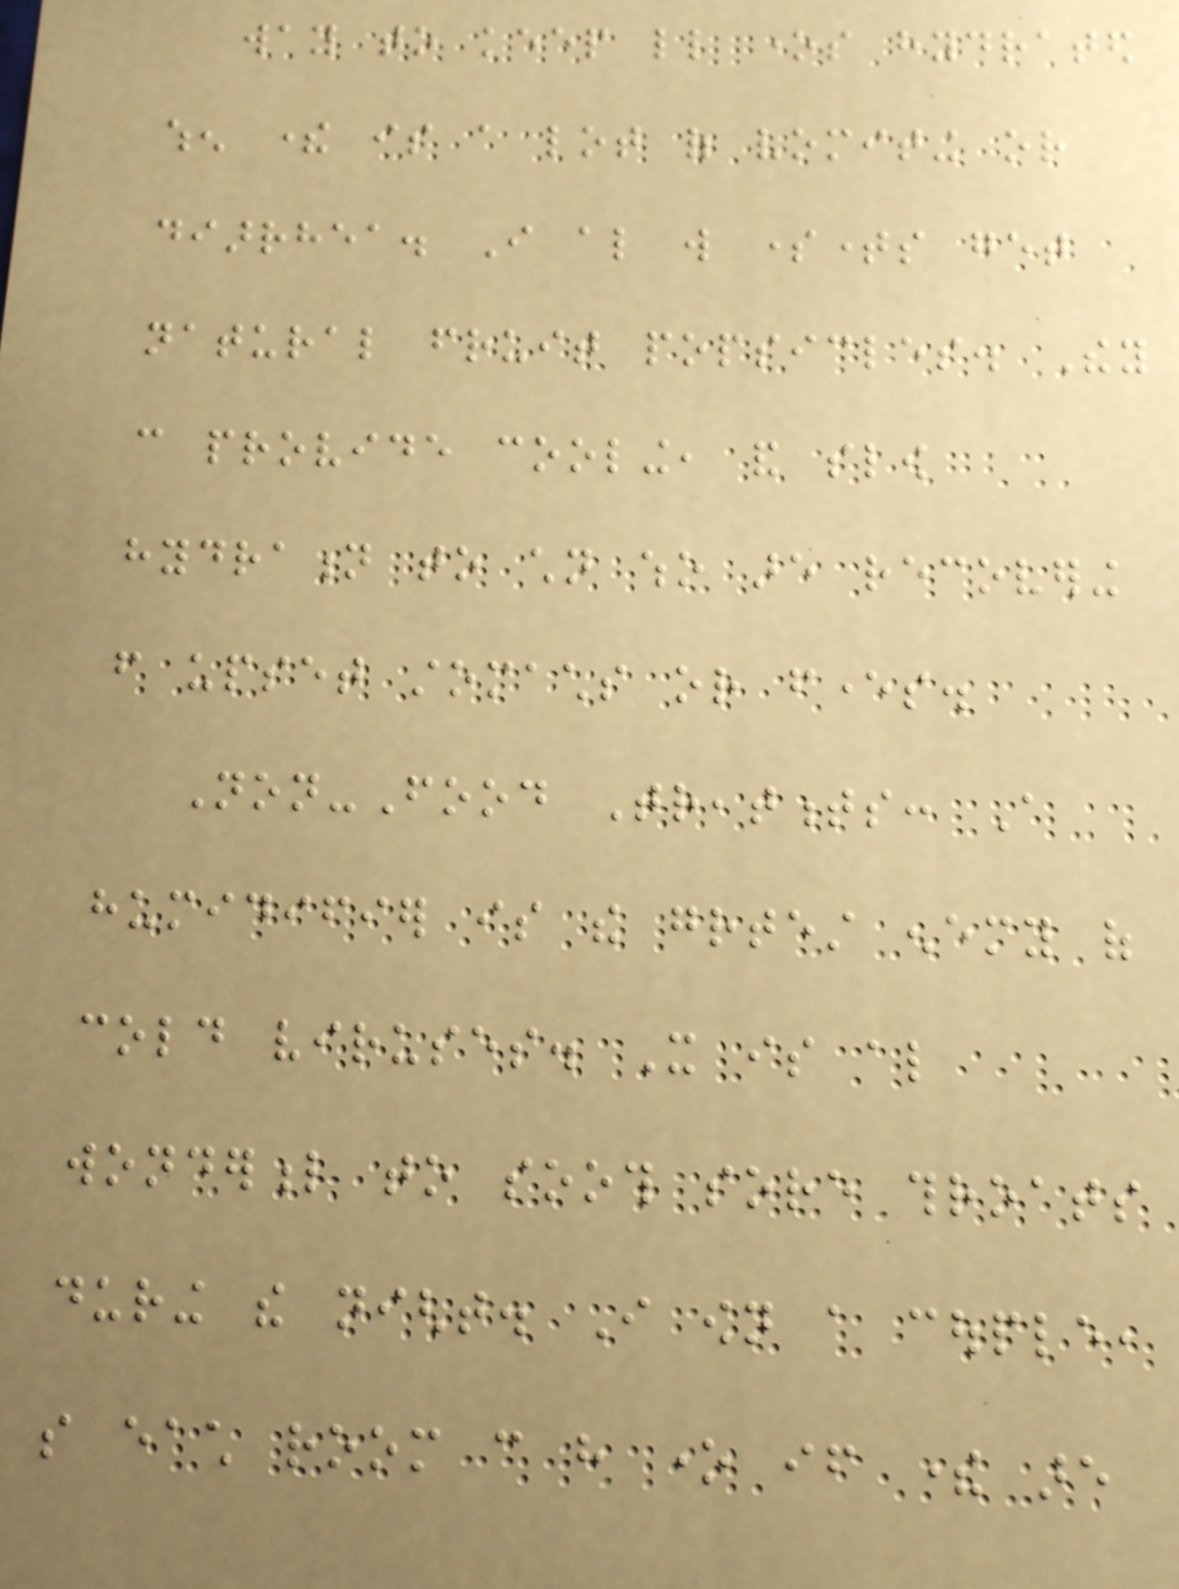way to keep little ones hydrated
when there is a lot of vomiting or
diarrhea. I also will sometimes get
natural fruit popsicles. They
can provide cooling, and slow
hydration to children who are recovering
from upset stomachs or fevers.
Non-Food Treatments: A
humidifier is the greatest enemy of
cold viruses. It is also
wonderful to sooth sore throats
during the night. I own a couple,
so each room can have one if there are
